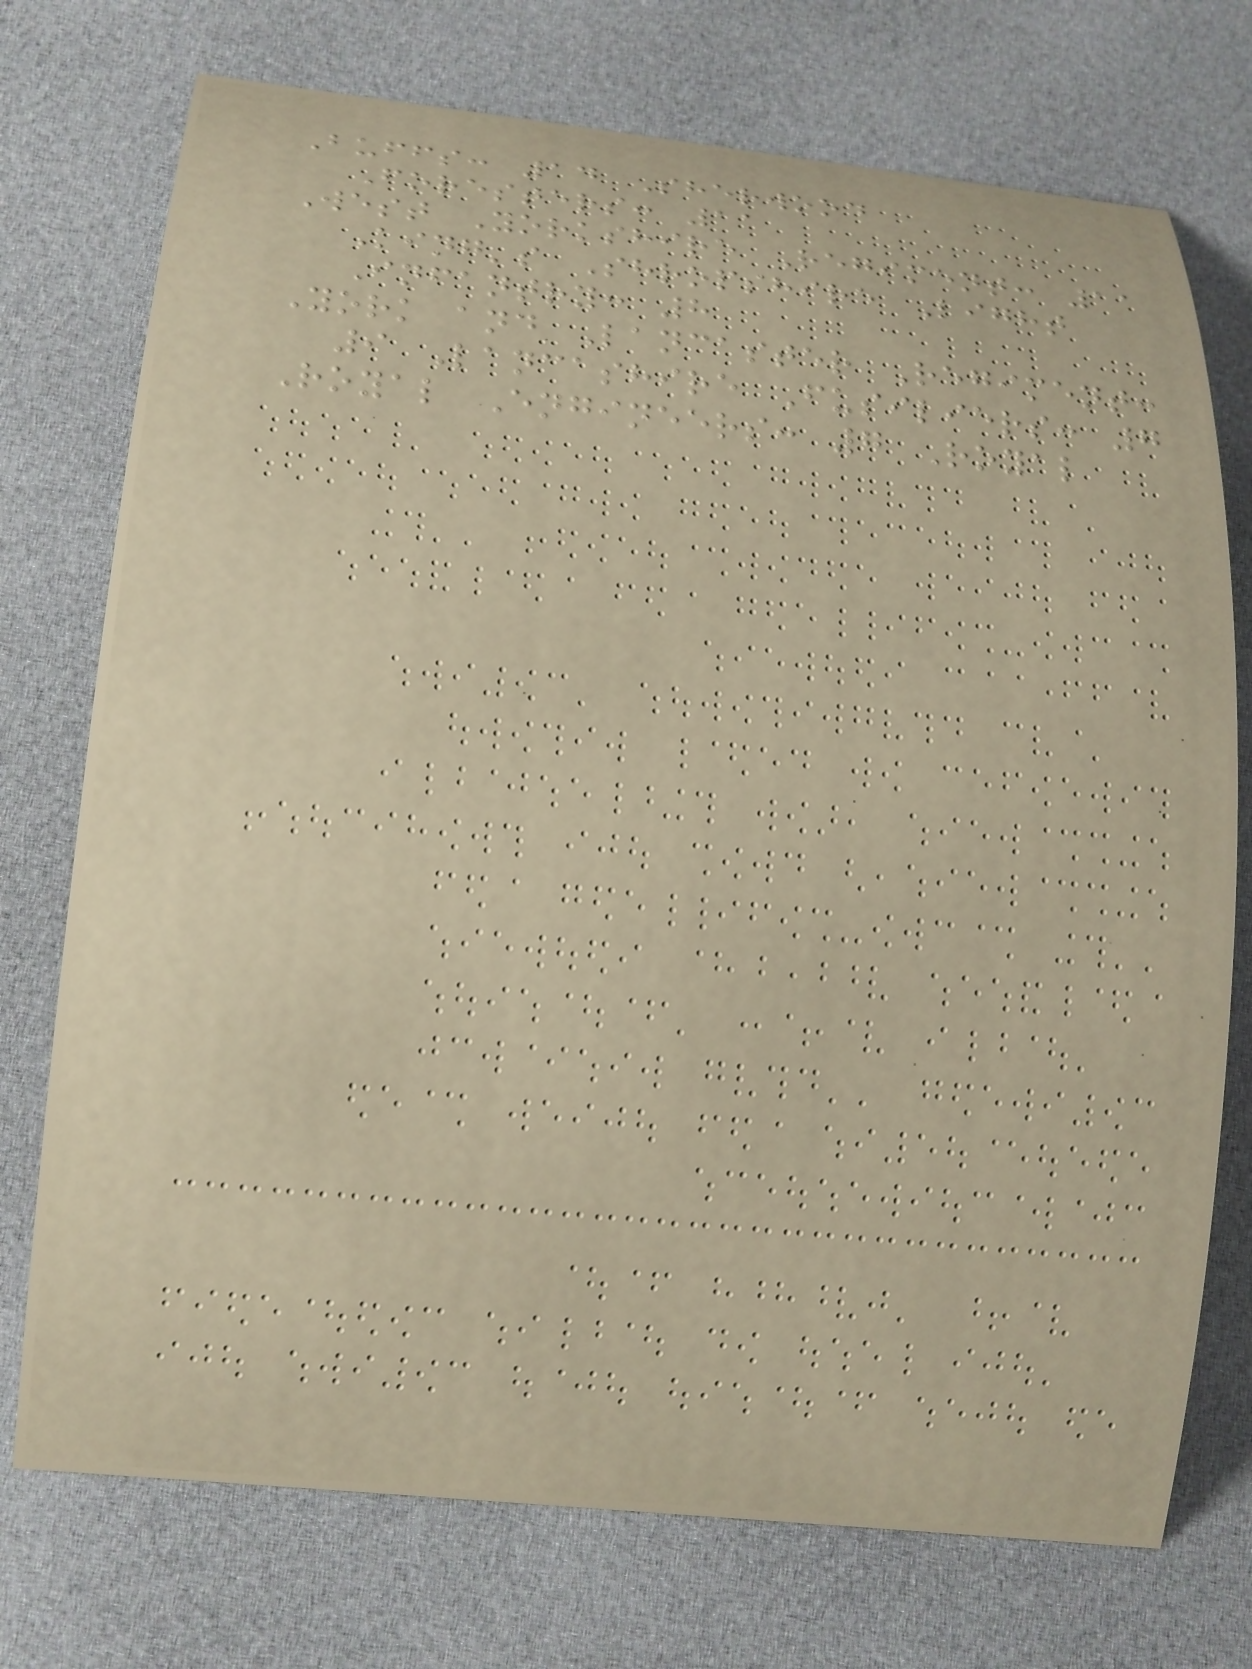Buffs: 14 Sherwood
Foresters: 11
West Yorkshire Regiment: 11
King's Shropshire Light
Infantry: 8
York and Lancaster Regiment:
9 Lancashire Fusiliers: 7
Royal Engineers: 7 Royal
